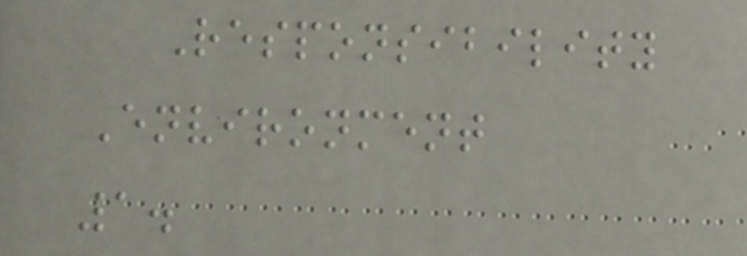Responsibility
Environment
1.
